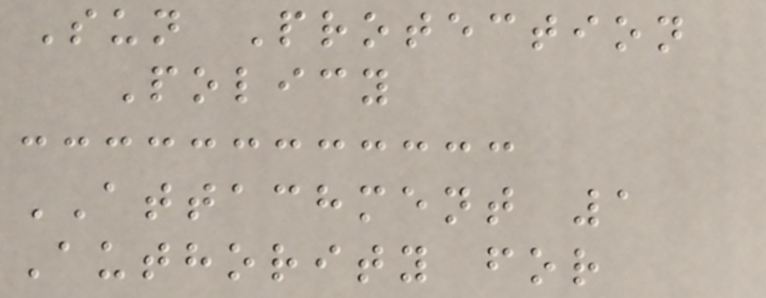Sun Protection
Policy
ATTACHMENT 1
Authority for
